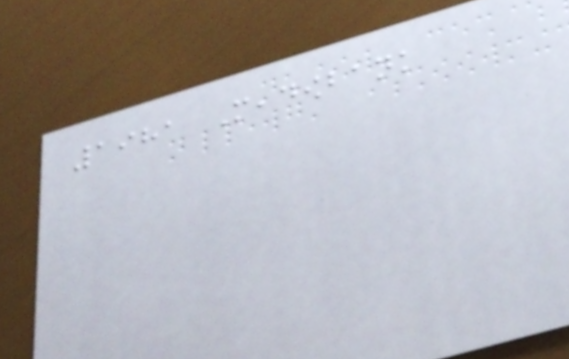1981 Meadowbank
